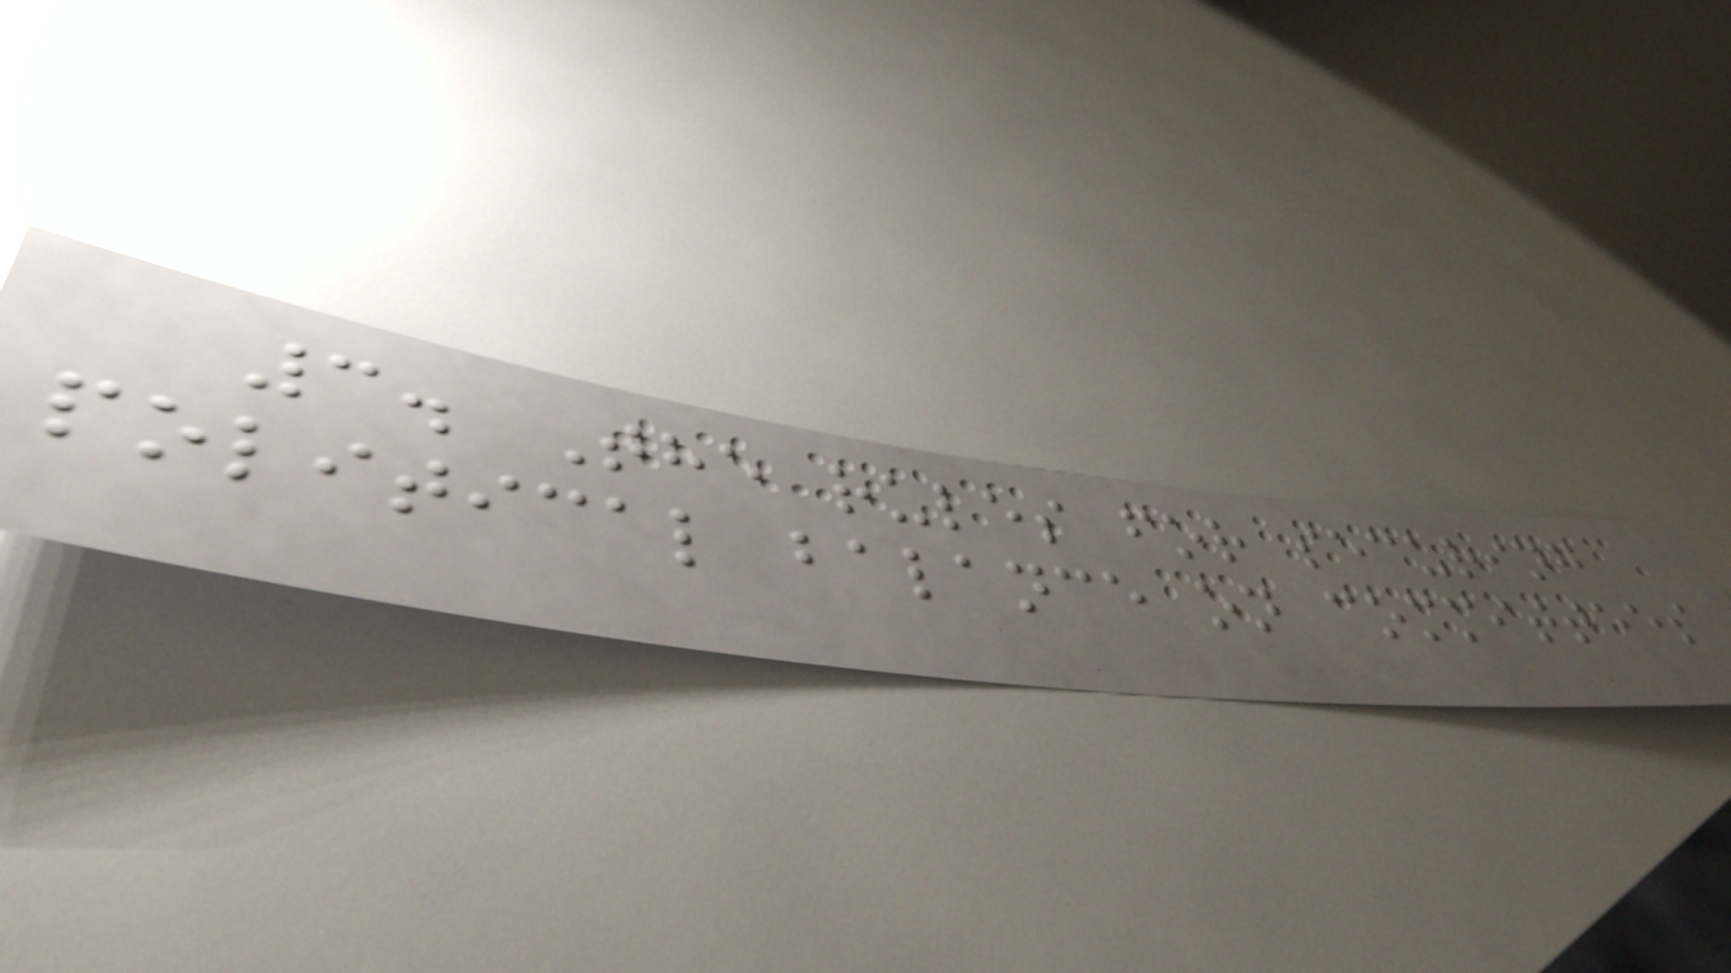3. The rules for securing
political balance on committees
